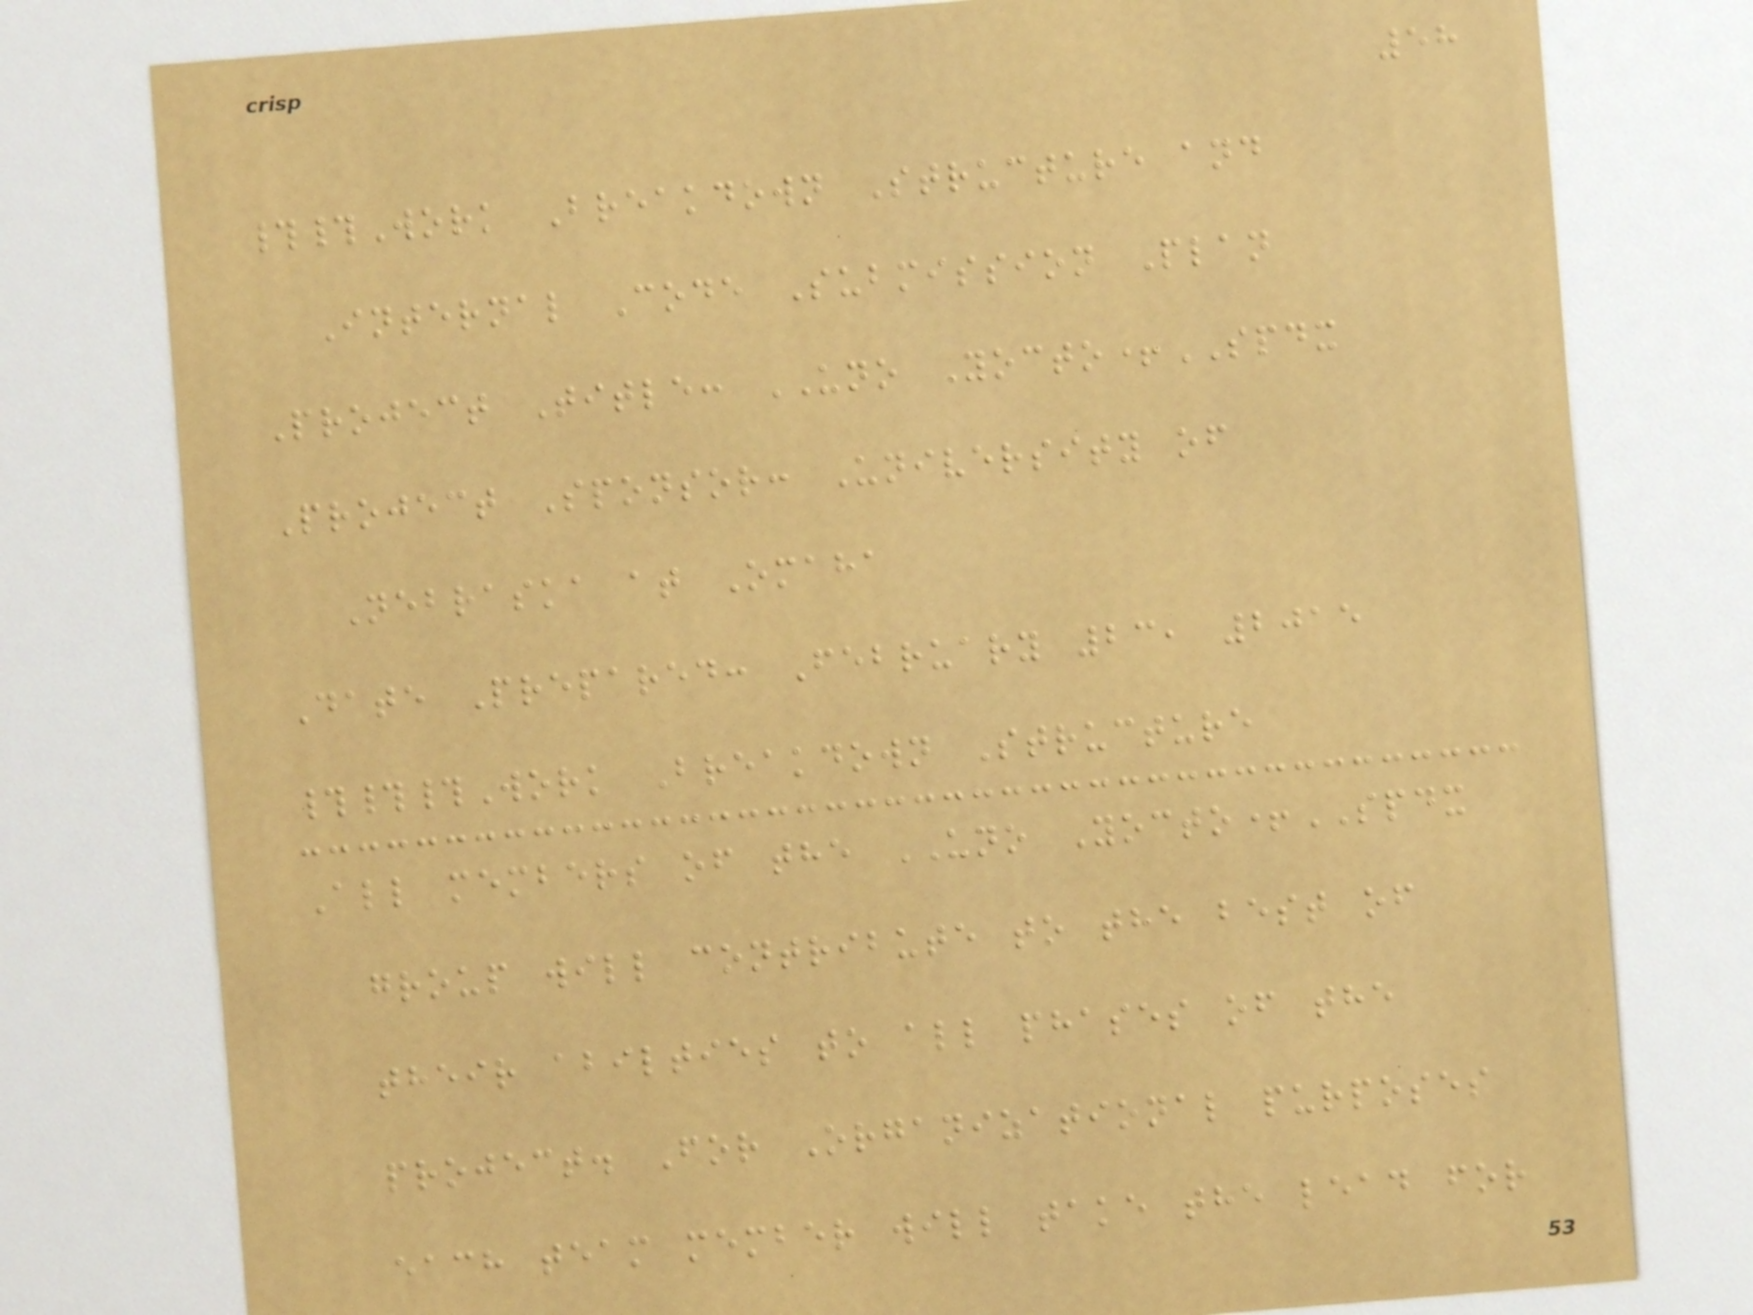58
##Work Breakdown Structure and
Internal Code Submission Plan
Project Title: UNO Yocto+SPDX
Project Sponsor: University of
Nebraska at Omaha
Date Prepared: February 23, 2015
###Work Breakdown Structure
All members of the UNO Yocto+SPDX
group will contribute to the best of
their abilties to all phases of the
project. For Organizational purposes
each team member will take the lead for
